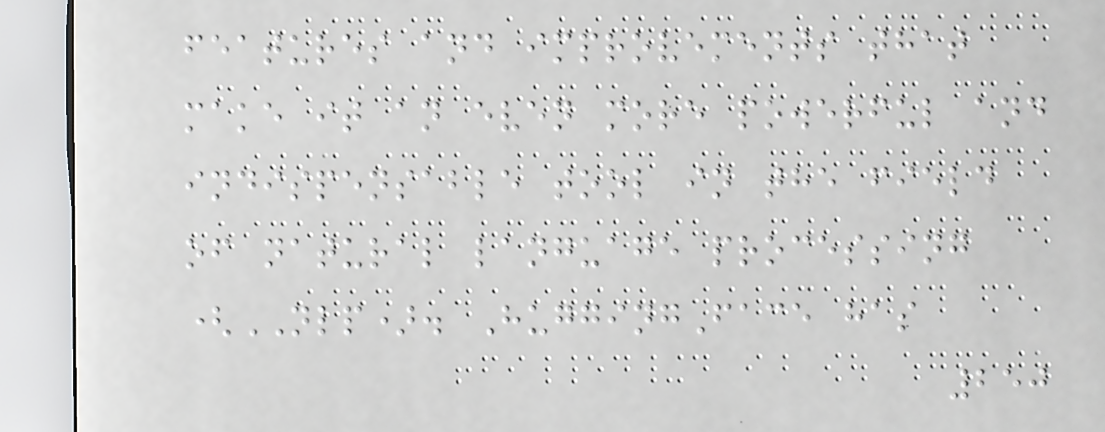features and improvements that
make it an even more powerful and
indispensable tool in the field
of natural language processing
(NLP). HuggingFace has
250
